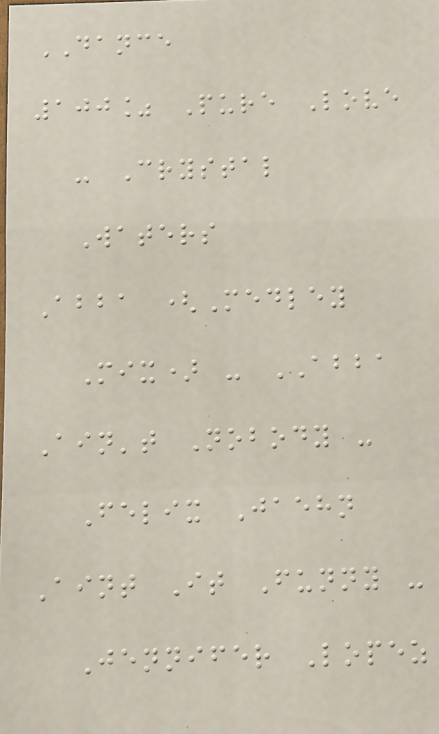DANCE
100% Pure Love
- Crystal
Waters
Abba (Medley
Mix) - ABBA
Ain't Nobody -
Felix Jaehn
Aint It Funny -
Jennifer Lopez
